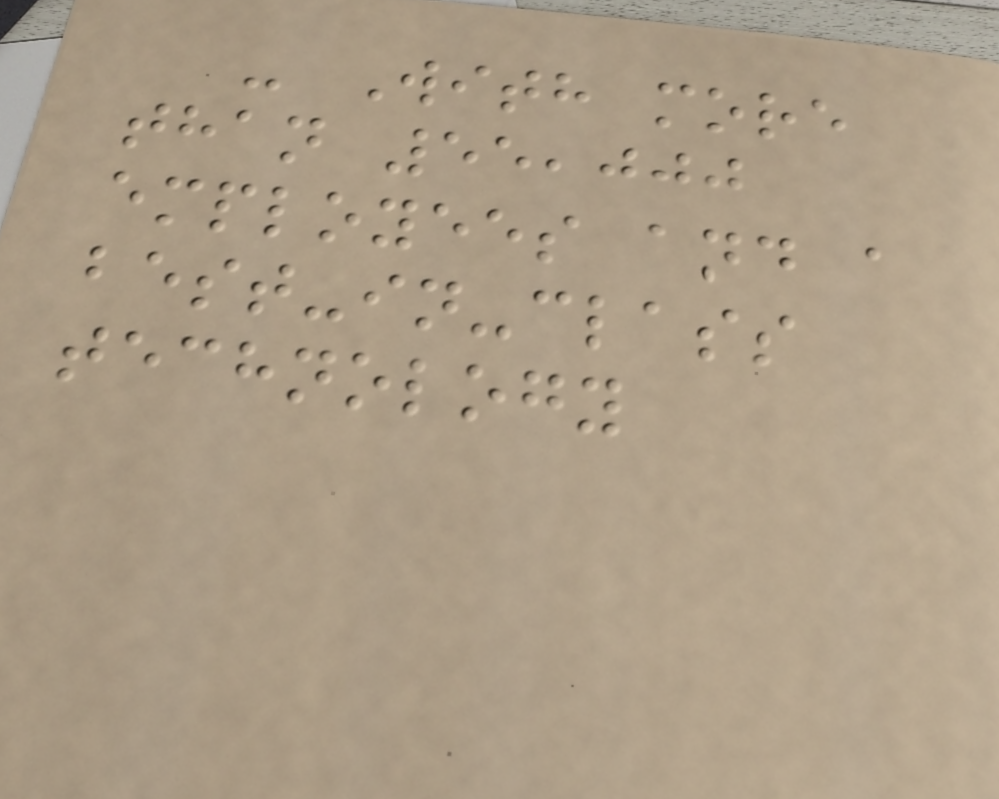- With more
than 55,000
employees and a
best-in-class
technology
